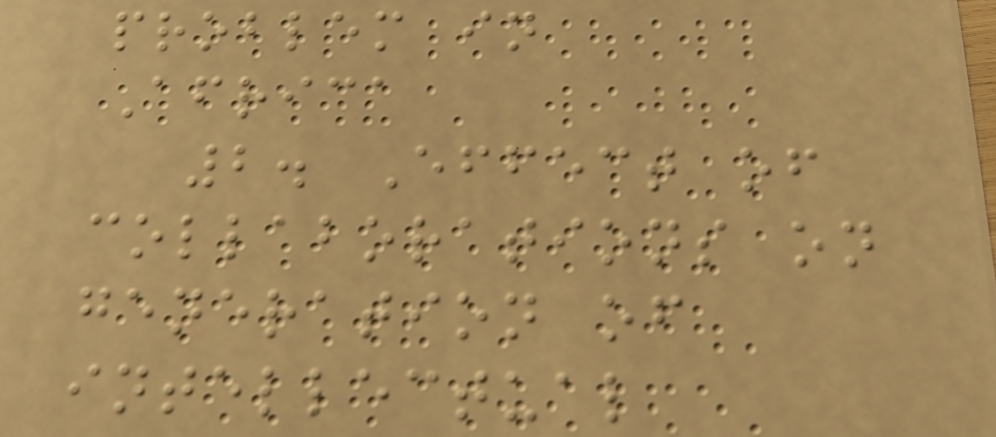problem in
Africa
2. Effect of
collaborations on
generation of
intellectual
